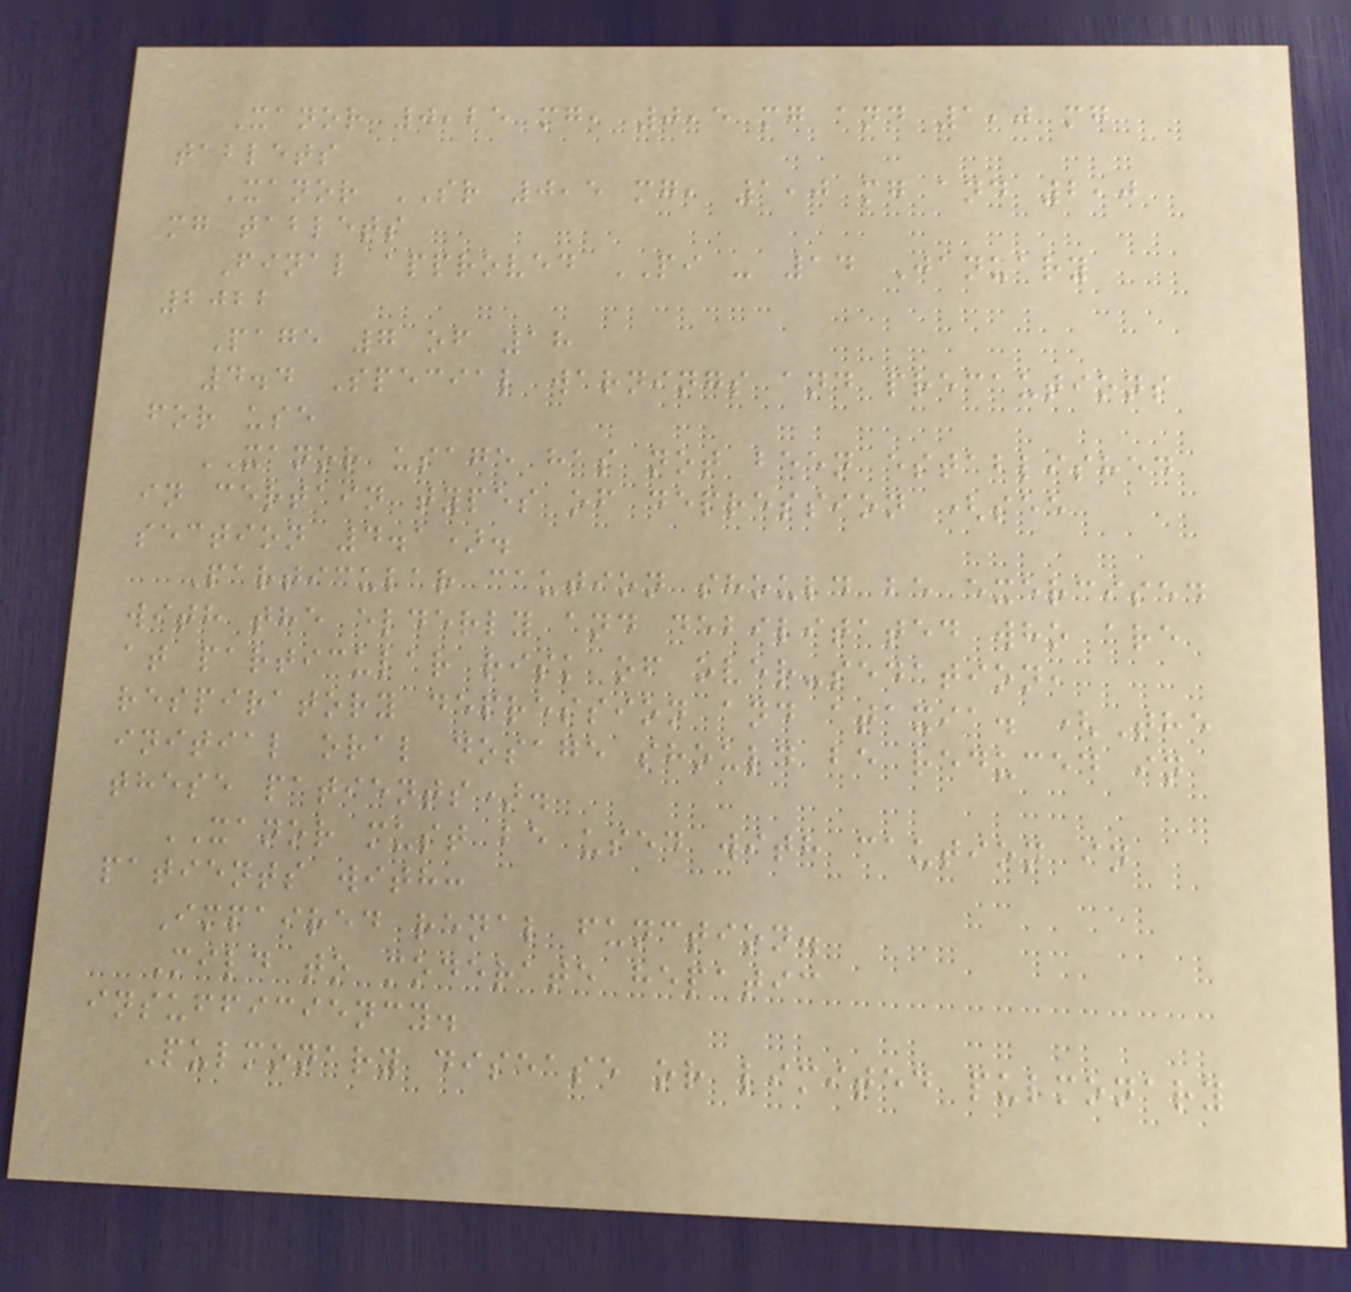Xanor 0,25 mg, 0,5 mg and 1,0 mg
tablets
Xanor SR 0,5 mg, 1,0 mg and 2,0
mg tablets
Final approved PI - 14 January
2022
Page 7 of 18
4.4 Special warnings and precautions
for use
XANOR usage has not been established
in certain types of depression (see
section 4.1).
Particular caution should be exercised
with the elderly and debilitated who are
at particular risk of over-sedation,
respiratory depression and ataxia. (The
initial oral dosage should be reduced in
these patients).
XANOR must be used with caution in
patients with:
Impaired renal function.
Mild to moderate hepatic
insufficiency.
Pulmonary disease or limited pulmonary
